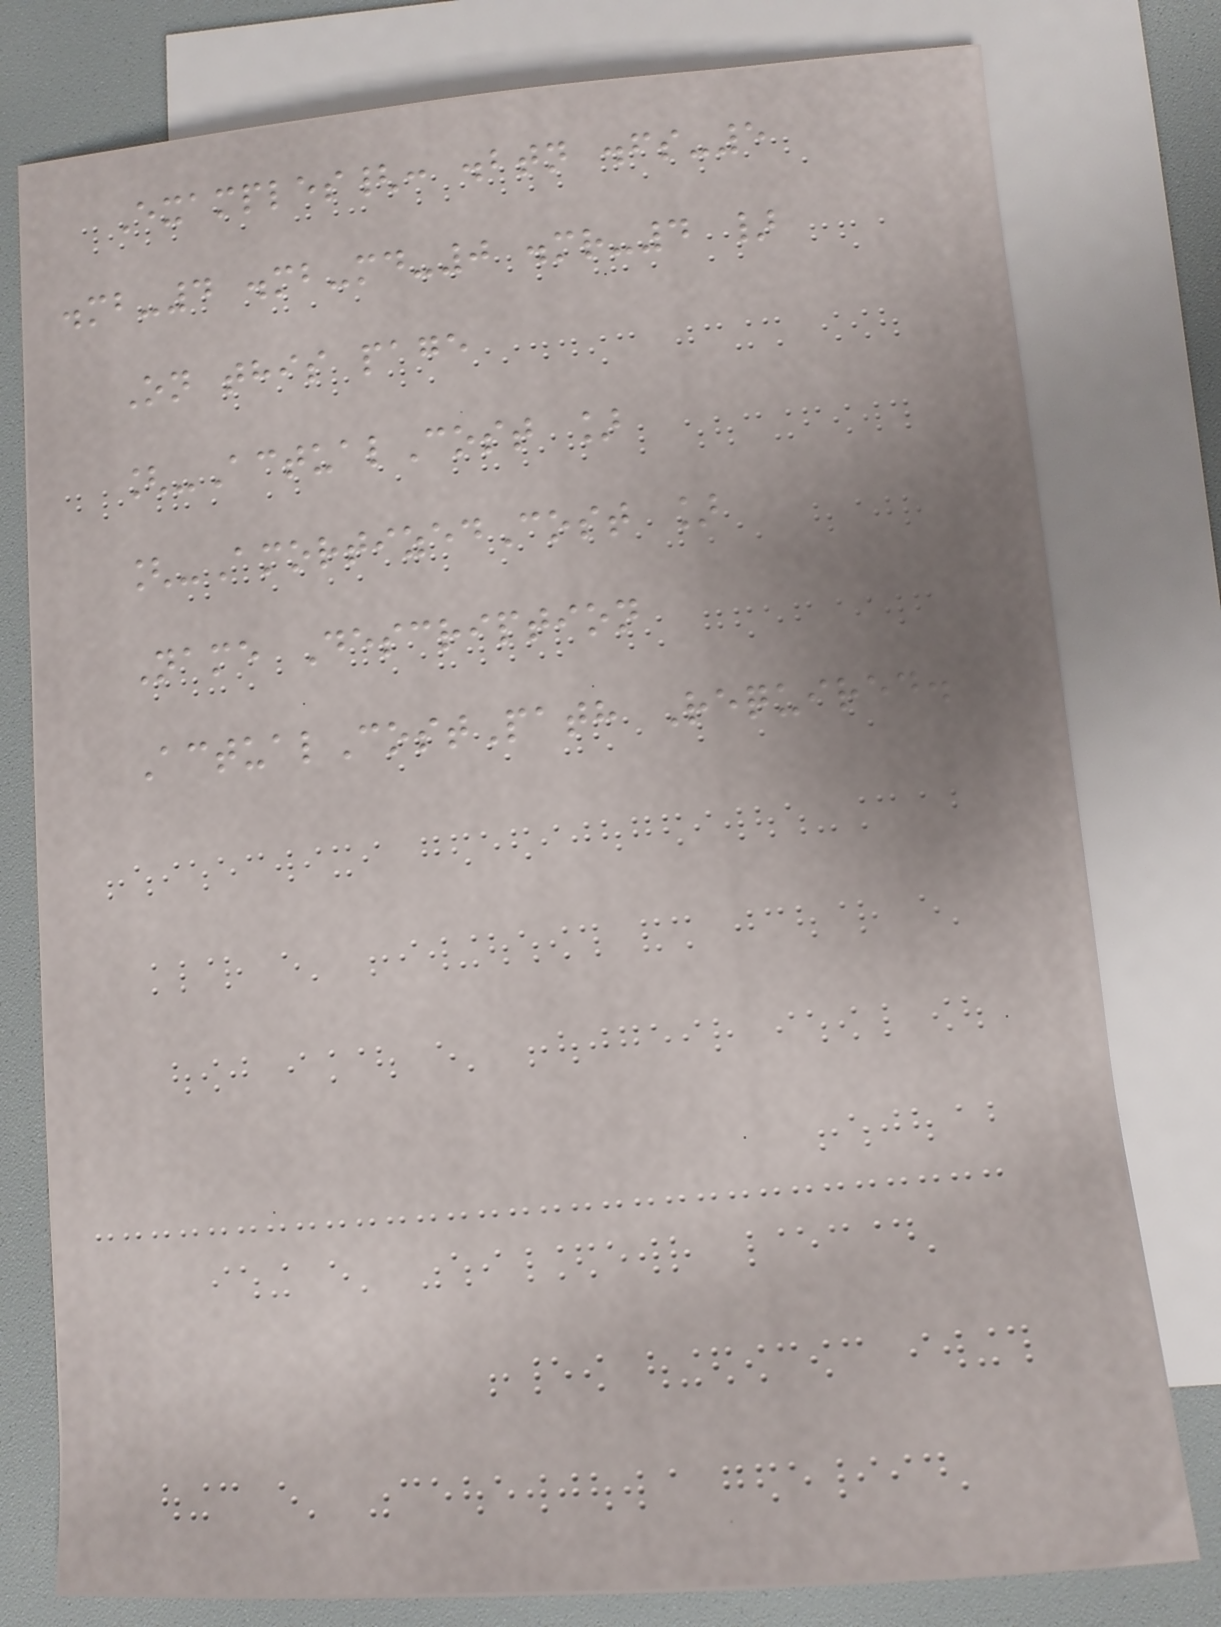Examples{: .btn .fs-5
.mb-4 .mb-md-0 .mr-4 }
On this page
[-ActualCost ]
[-AmortizedCost ]
Name Description
ActualCostPath Required.
